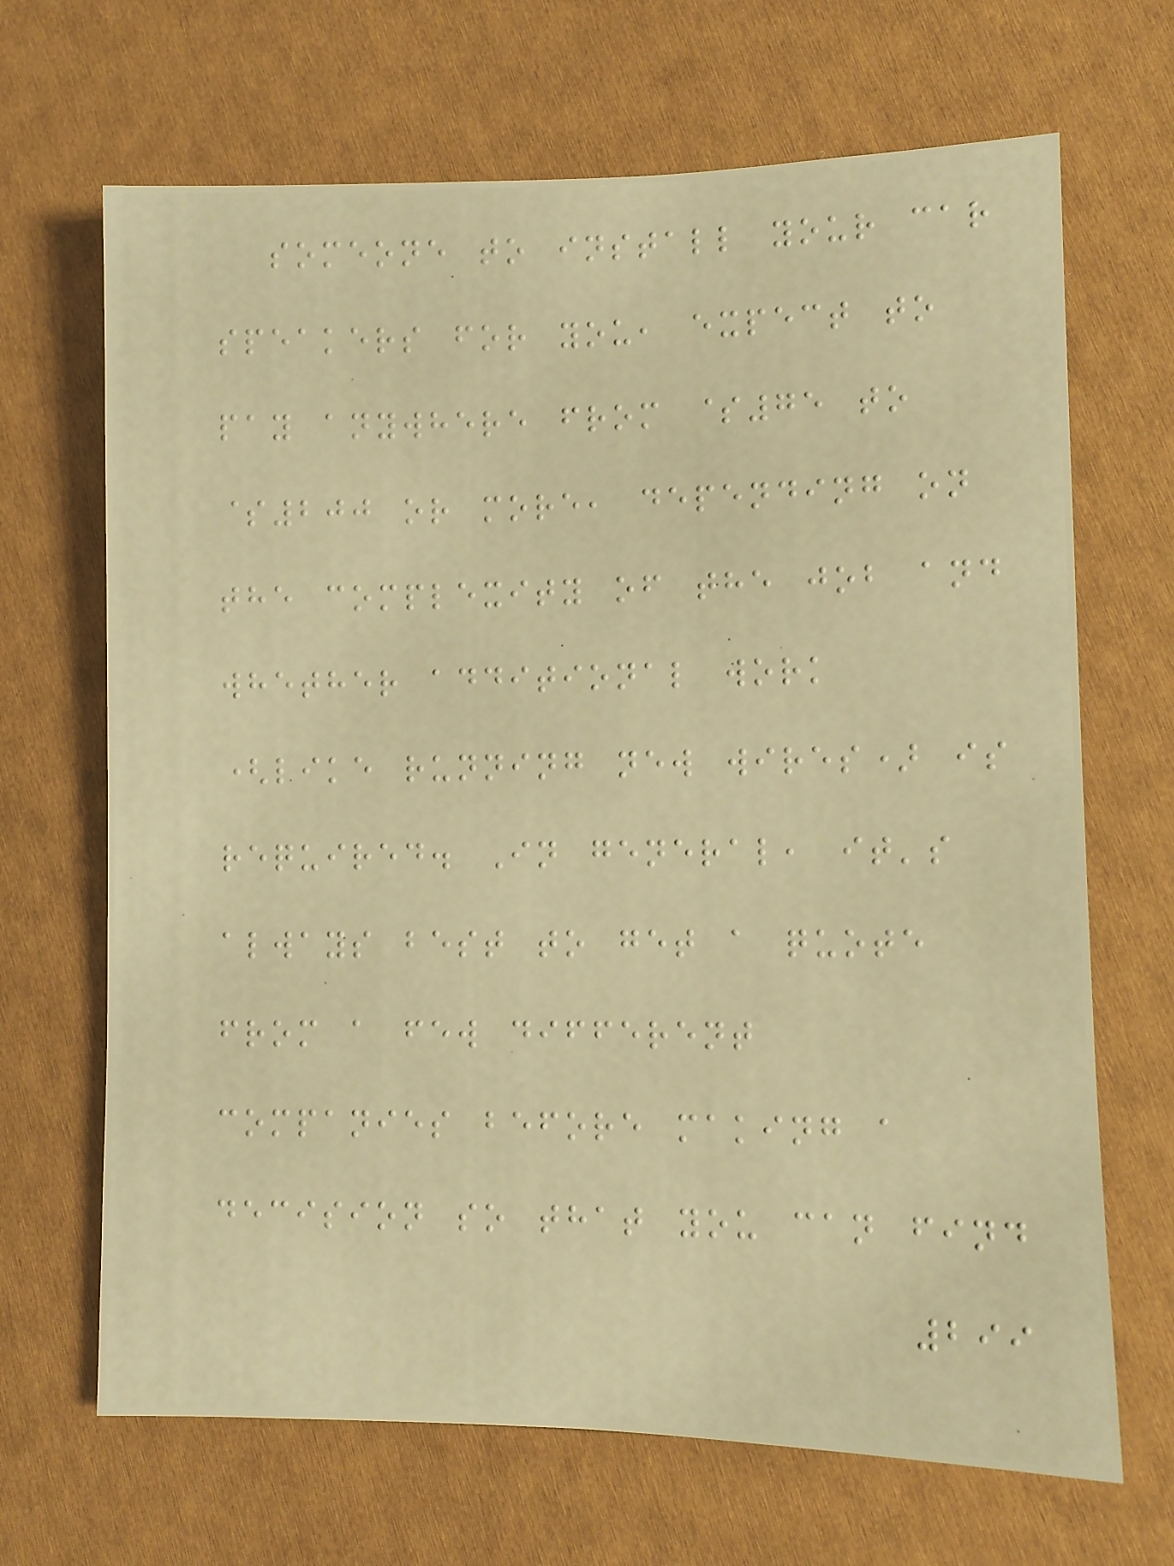someone to install your car
speakers for you, expect to
pay anywhere from $75 to
$200 or more, depending on
the complexity of the job and
whether additional work
(like running new wires) is
required. In general, it's
always best to get a quote
from a few different
companies before making a
decision so that you can find
299
